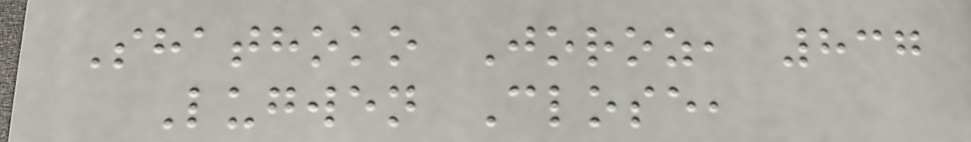Shathoko Joroz, 837
Lugwen Close,
